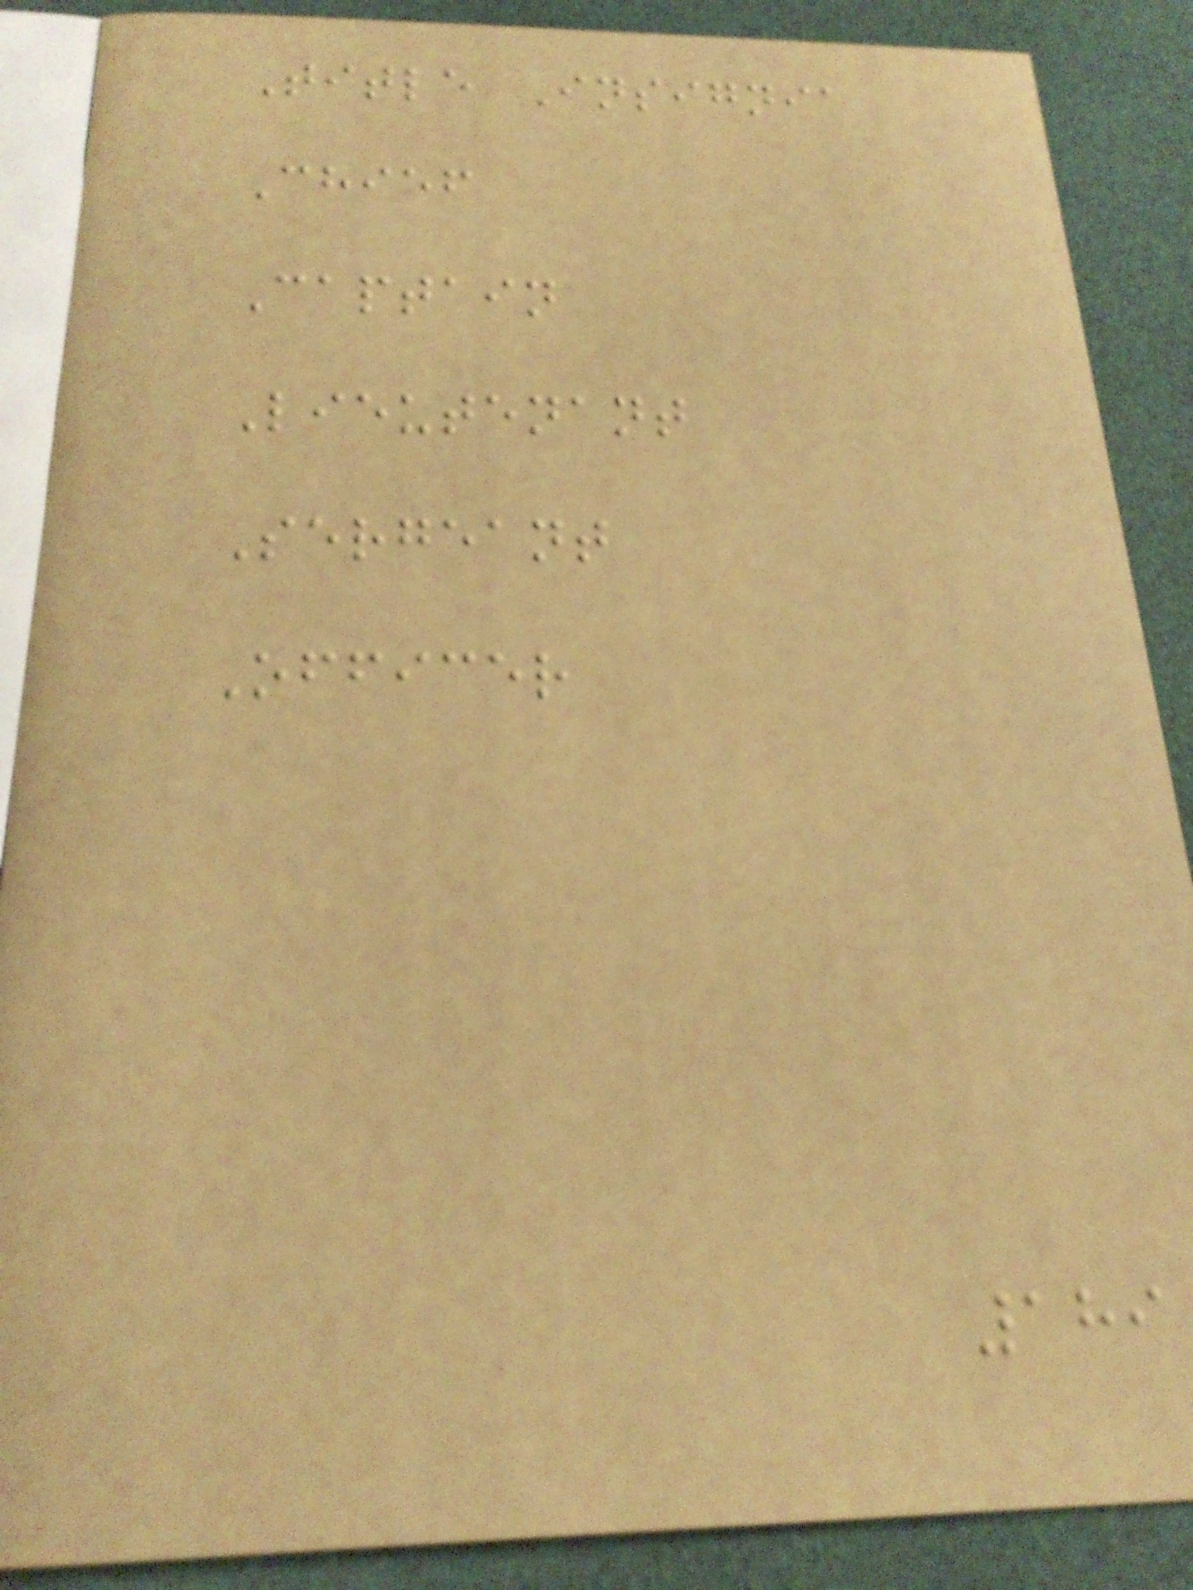Title Insignia
Chief
Captain
Lieutenant
Sergeant
Officer
189
